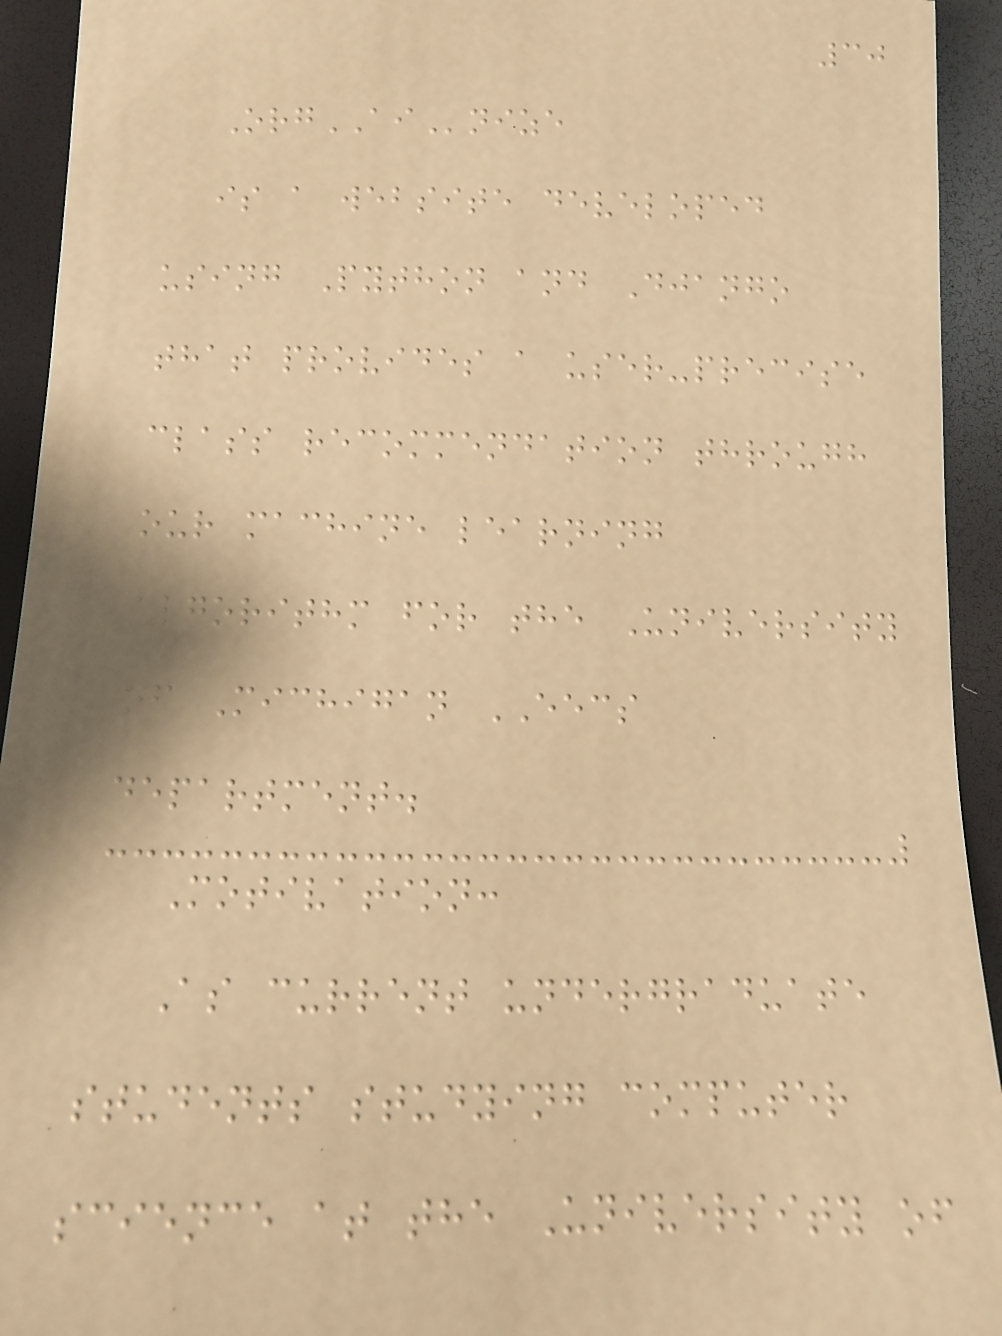30
OrgAInize
is a website developed
using Python and Django
that provides a user-precise
class recommendation through
our machine learning
algorithm for the University
of Michigan EECS
department.
Motivation:
As current undergraduate
students studying computer
science at the University of
